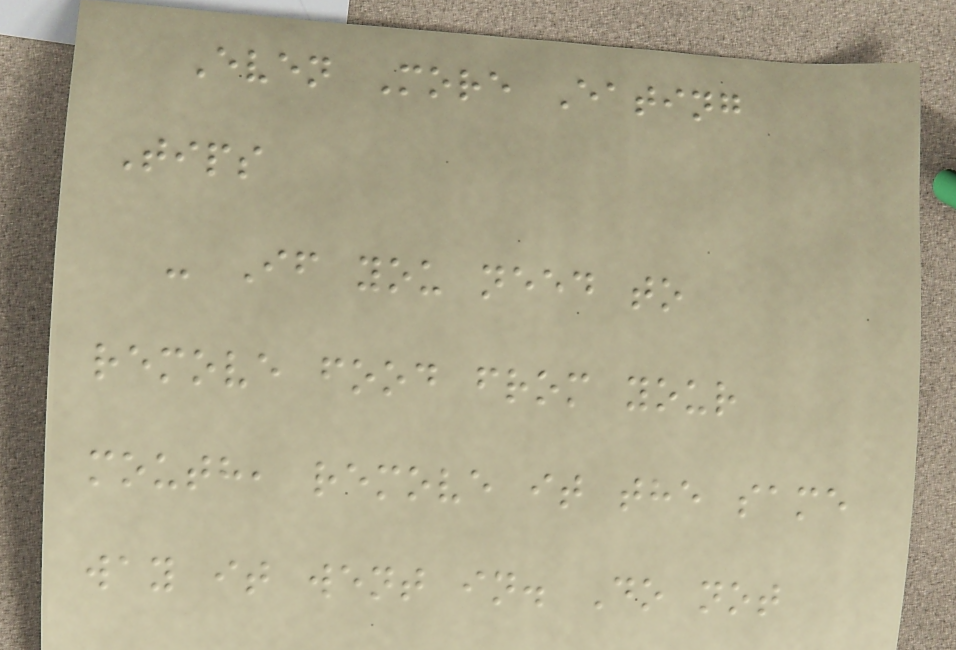Even More Eating
Tips
- If you need to
remove food from your
mouth, remove it the same
way it went in. Do not
